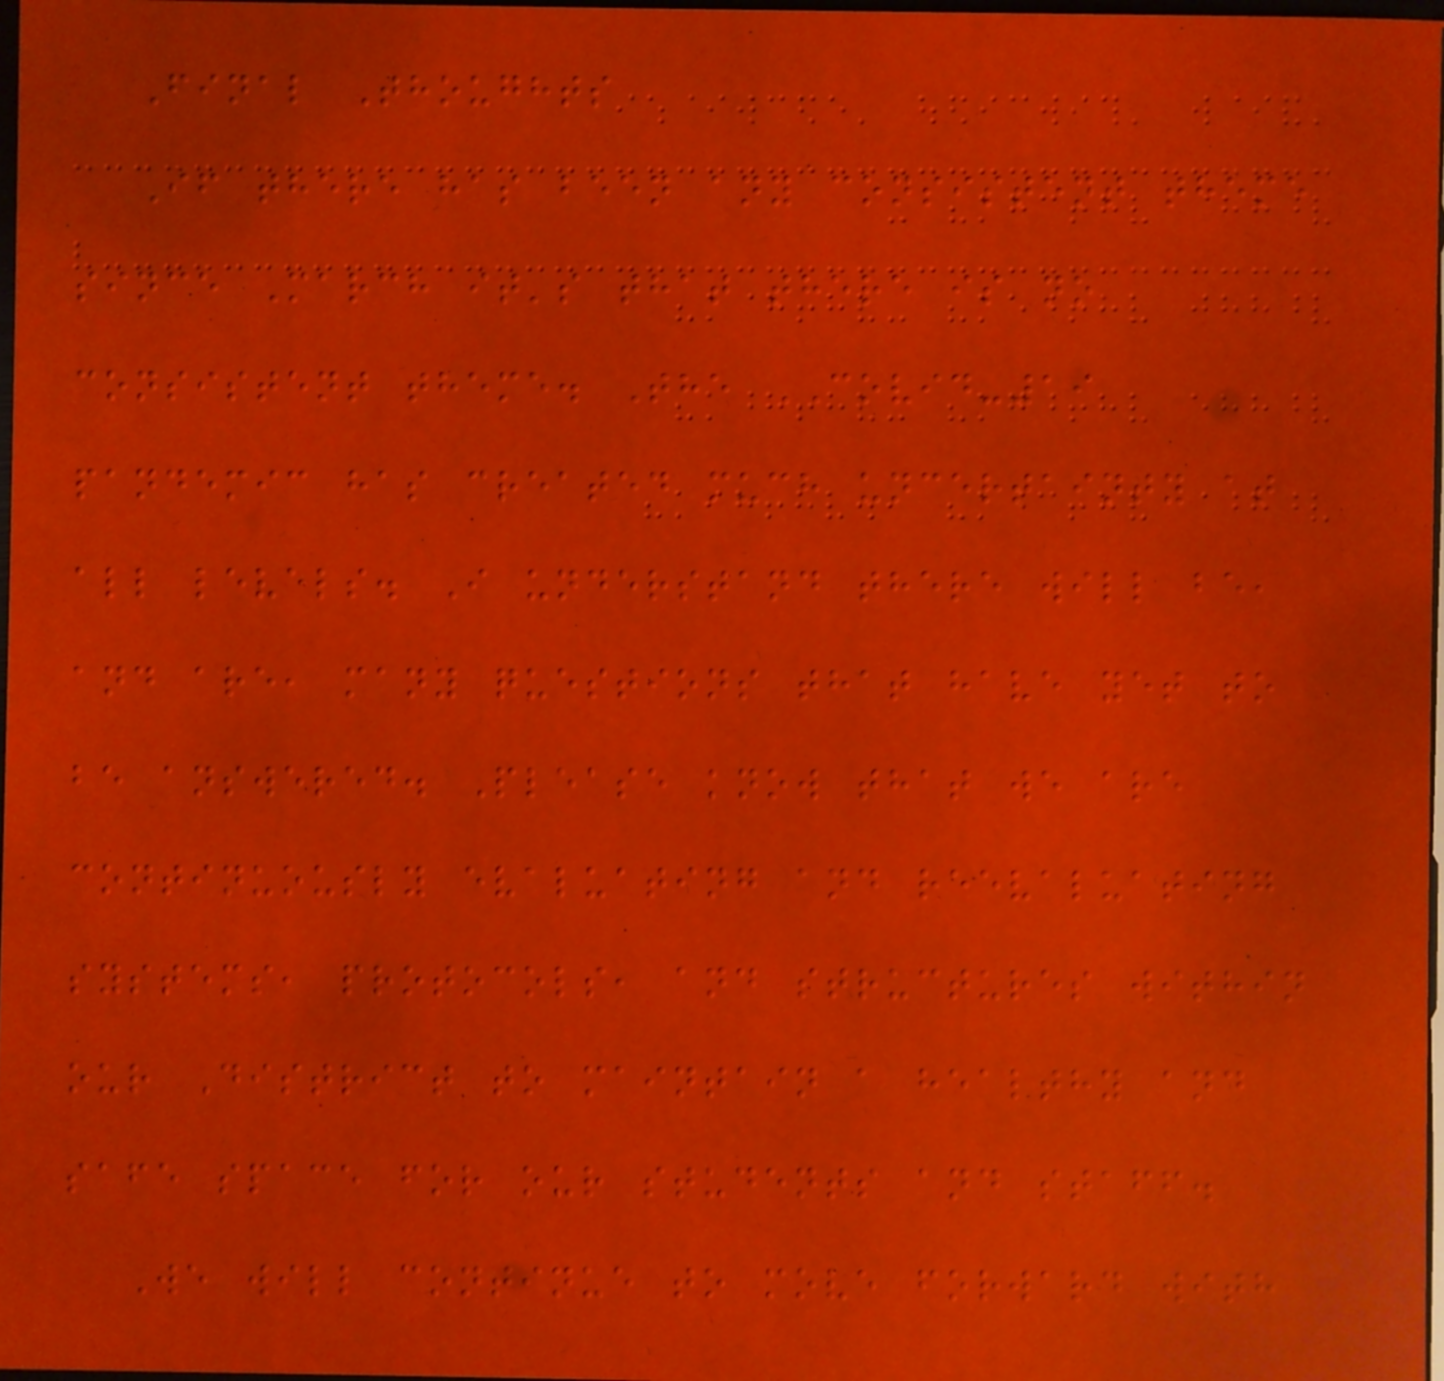Final Thoughts
If there has been any consistent theme
since March it's that there is no
consistent theme. The COVID-19
pandemic has created much uncertainty at
all levels. I understand there will be,
and are, many questions that have yet to
be answered. Please know that we are
continuously evaluating and reevaluating
systems, protocols, and structures within
our District to maintain a healthy and
safe space for our students and staff.
We will continue to move forward with
